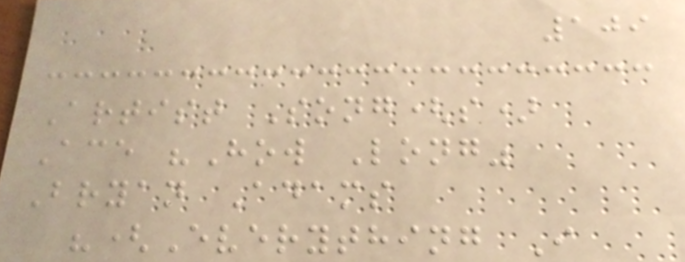109
Artist Song(s)
Ace "How Long"
Bryan Adams
"(Everything I
